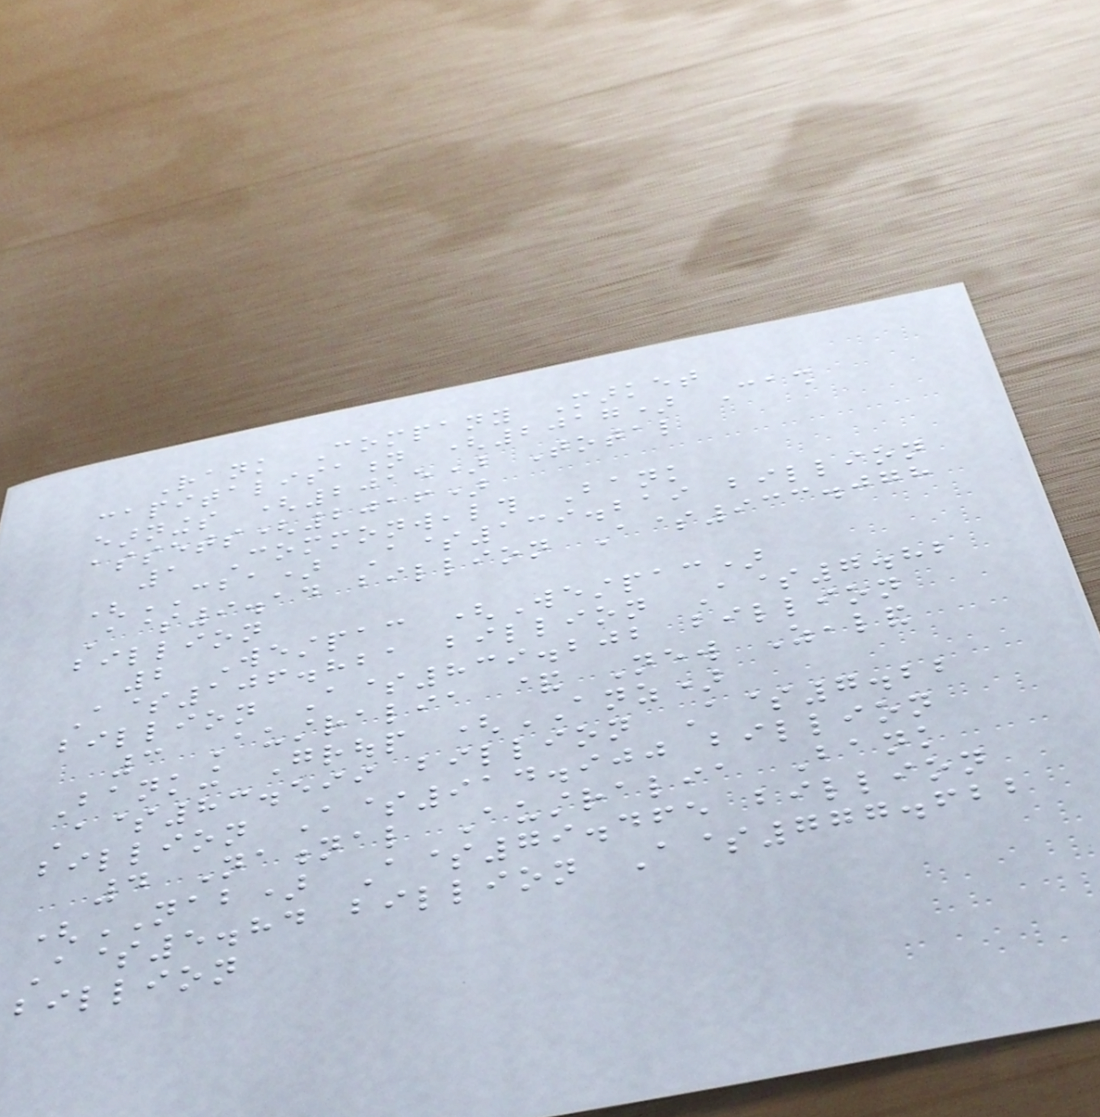Rank Company Market
capitalisation (2017) Cash
earnings (2015) Total
assets(2016)
1 Commonwealth Bank
(CBA) A$139.219 billion
A$9.14 billion A$933.078
billion
2 Westpac (Westpac)
A$106.821 billion A$7.82
billion A$839.202 billion
3 Australia & New Zealand
Banking Group (ANZ)
A$83.599 billion A$7.22
billion A$914.900 billion
4 National Australia Bank
(NAB) A$79.465 billion
A$5.84 billion A$777.622
billion
